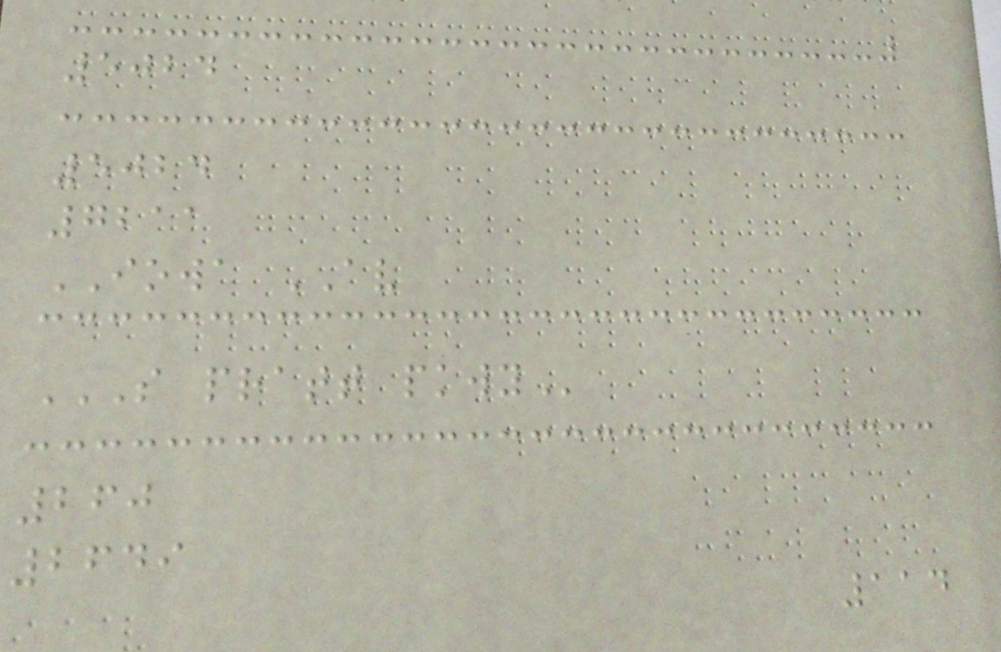5024
5024
7211
IOWA AV
S PRATT PKWY
260
2649
114
